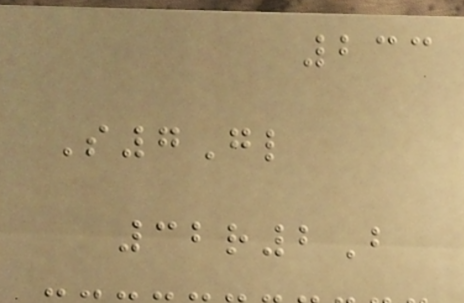233
S7Gl
32r2B
